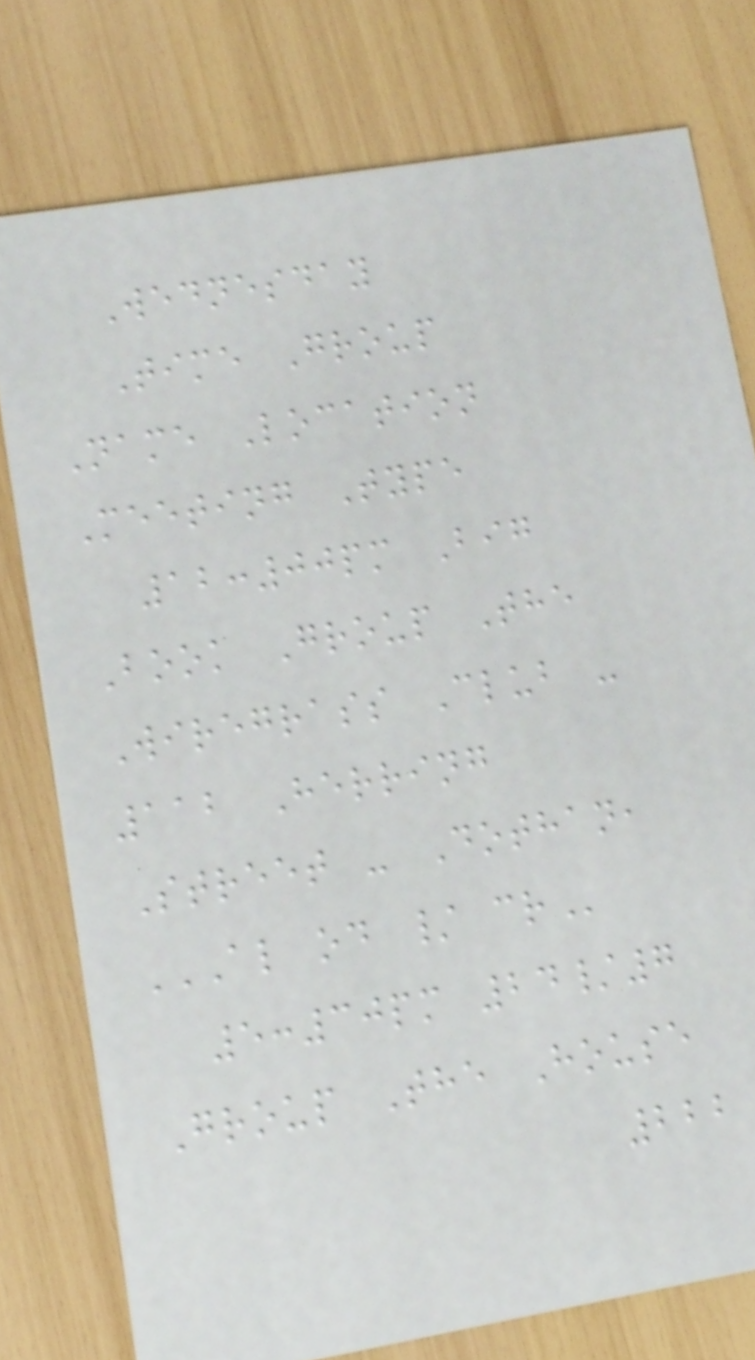Wednesday
Time Group
Name Location
Meeting Type
12:00pm Big
Book Group The
Wiregrass Club -
112 Herring
Street - Dothan,
AL OD / CR
5:30pm 24/7
Group The House
222
